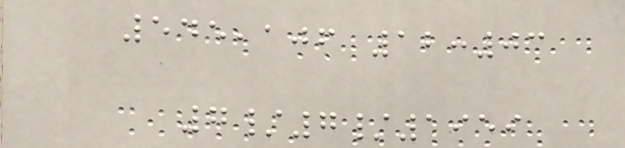545,106 12:03
7/7/1959
